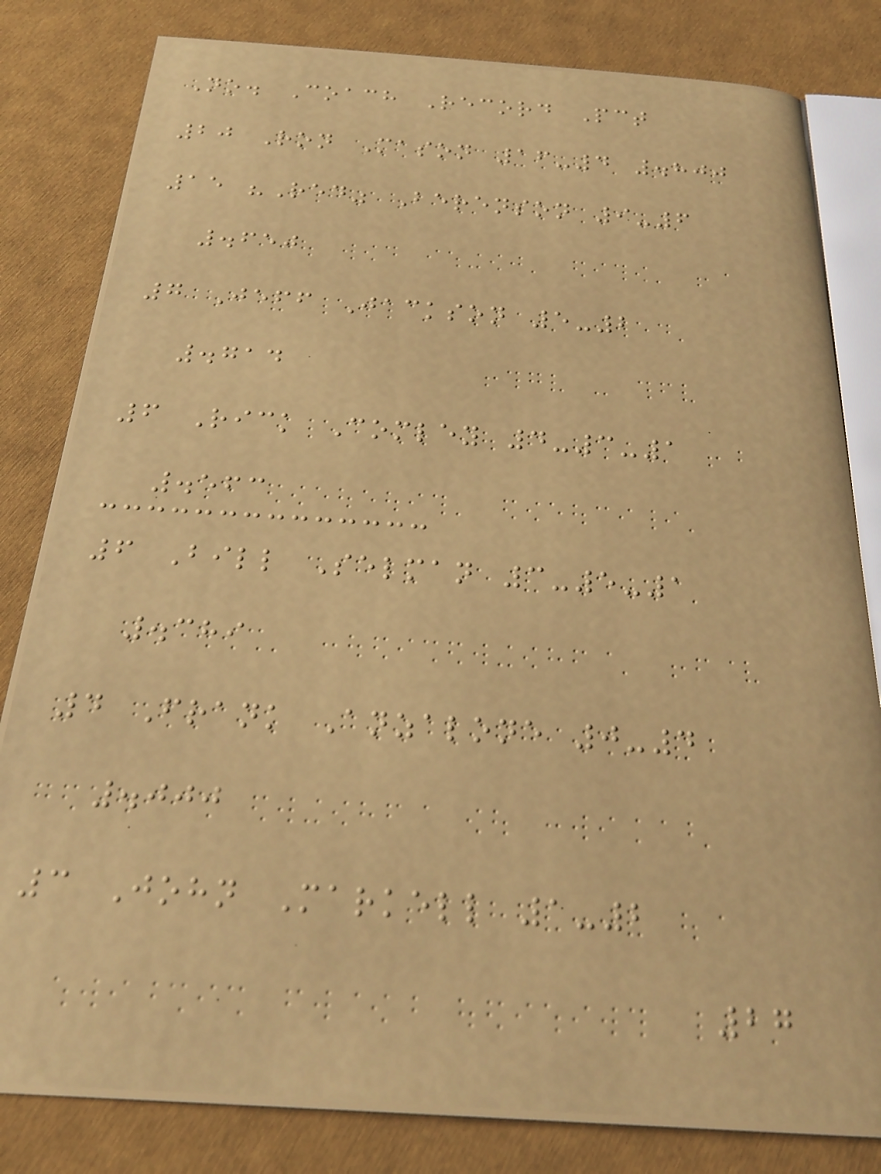No. Coach Record Pct
20 Ron Mason 16-4 .800
15 "Red" Berenson 9-6
.650
7 Jeff Jackson 5-2
.714
6 Rick Comley 4-3-1
.563
6 Bill Selman 3-5-1
.389
4 Frank Anzalone 0-4
.000
3 John Markell 1-2
27
